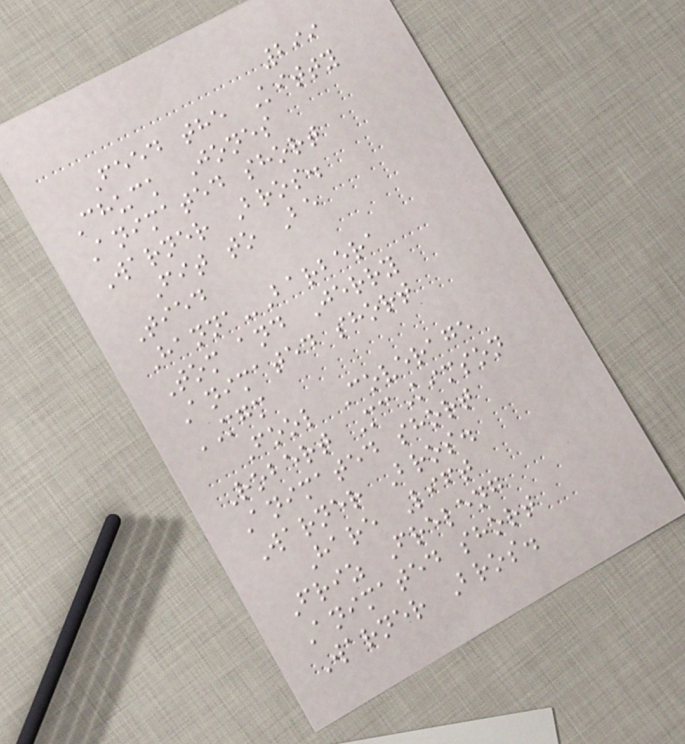299
Feed the Kitty
Chuck Jones
Animated short
Warner Bros.
Fit to Be
Tied
Hanna-Barbera
Tom and Jerry
Animated short
MGM
Fool Coverage
Robert McKimson
Animated short
Warner Bros.
Hare Lift
Friz Freleng
Animated short
Warner Bros.
